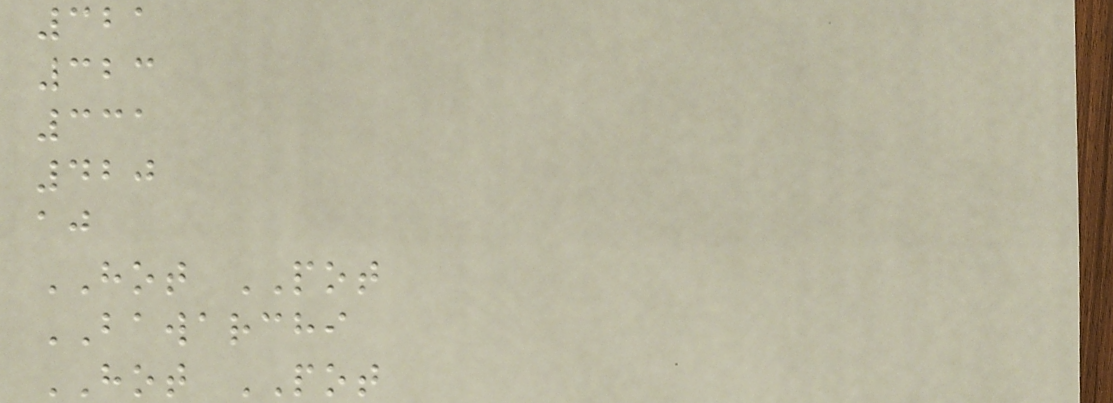321
323
331
420
aj
HOT POT
BAWARCHI
HOT POT
